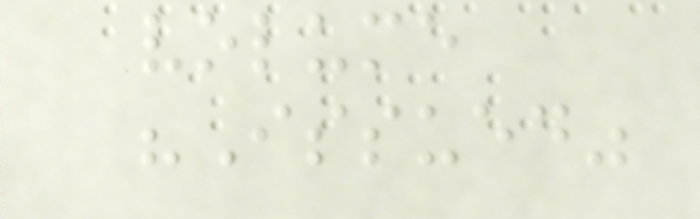volume
"Issued"
